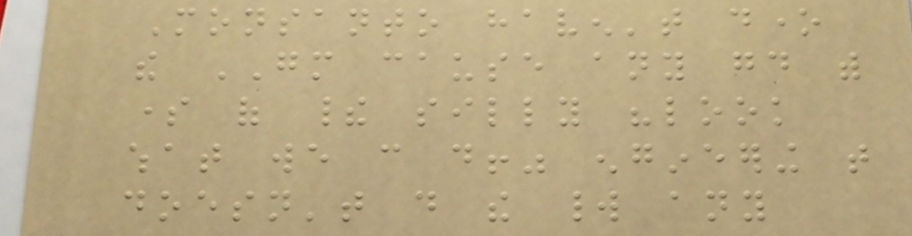Monsanto haven't done
the GM cause any good with
some of their silly "look
what we can do!" engineering that
doesn't do the world any
